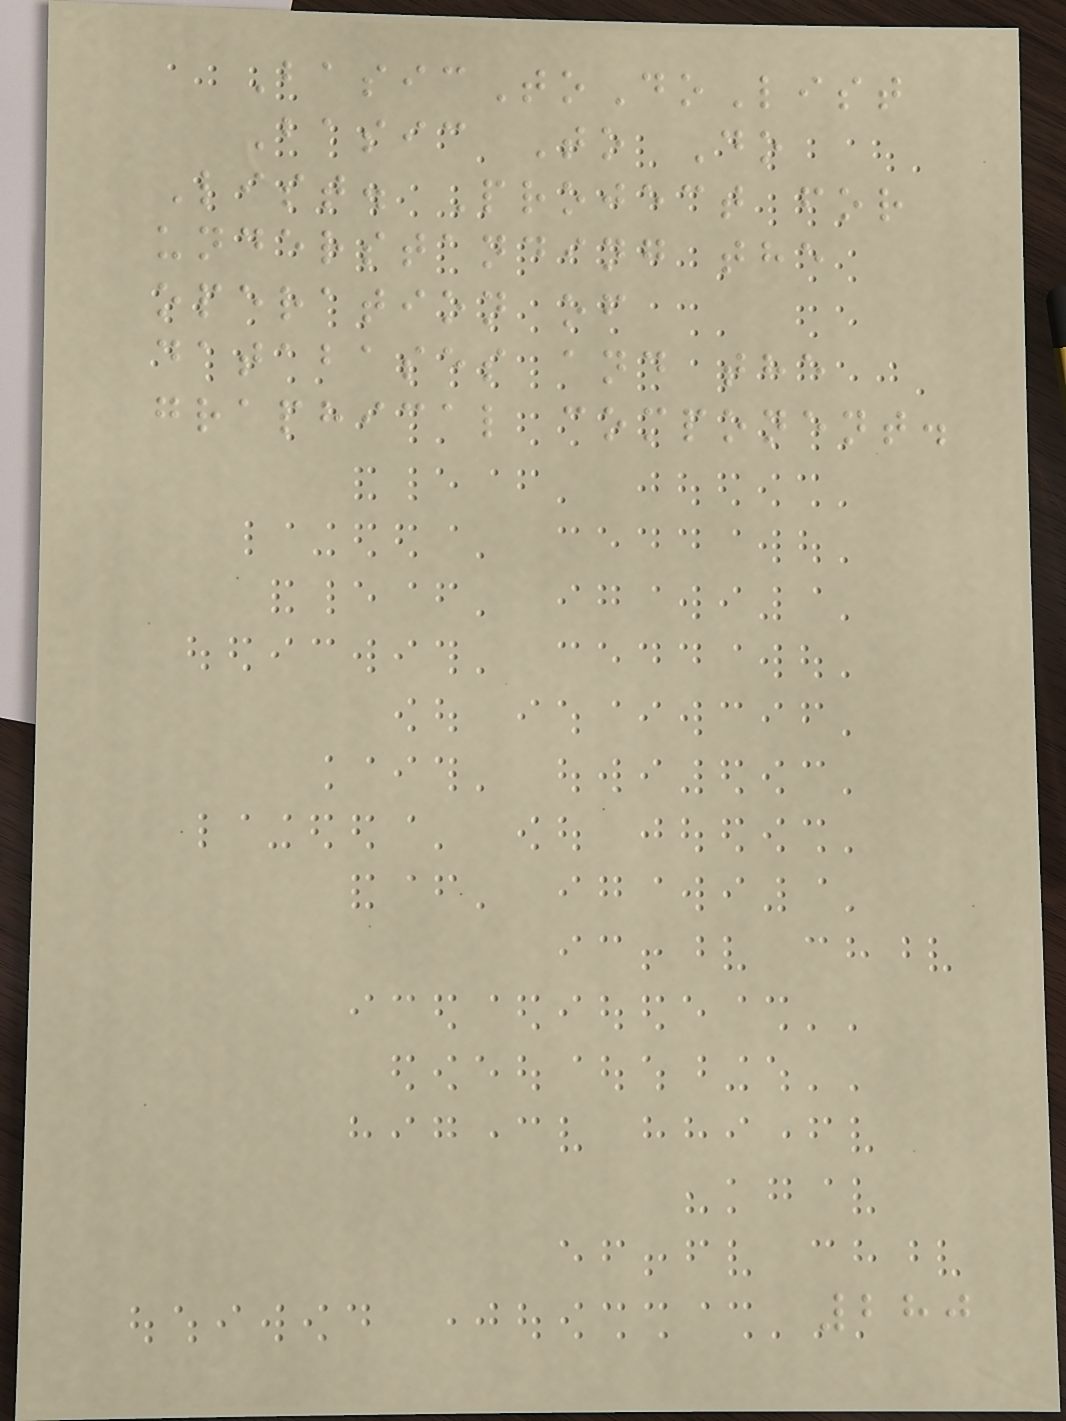BasicToDoList
Basic To Do
List. Project for
understanding the
operation of
databases and the
graphical component.
280
